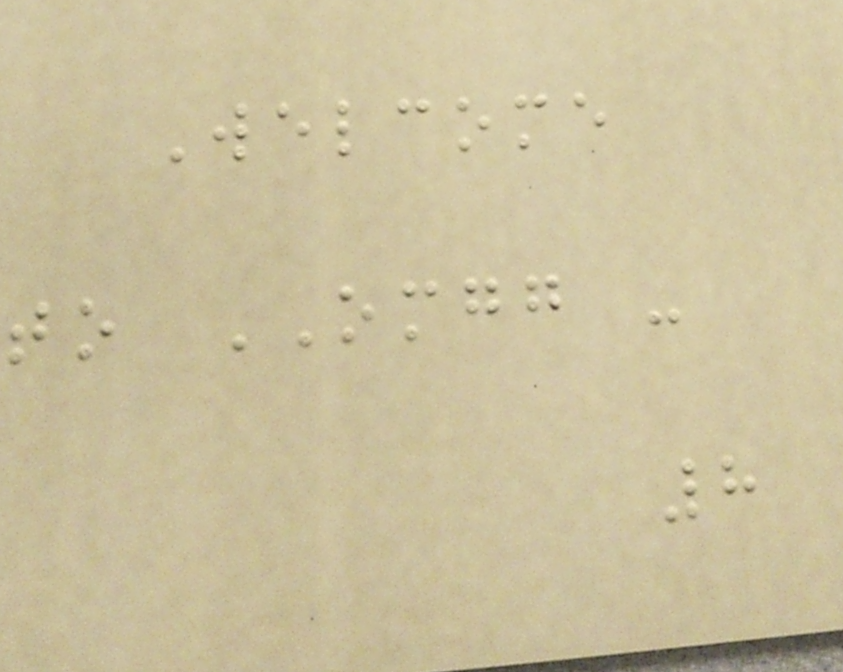Welcome
to OMGG -
8
